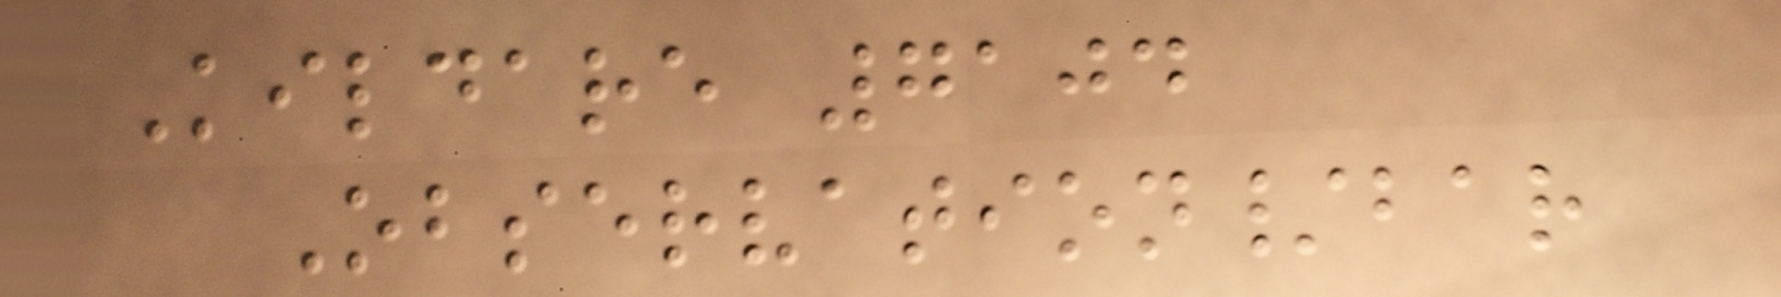Kildare 7104
Observation/bar
